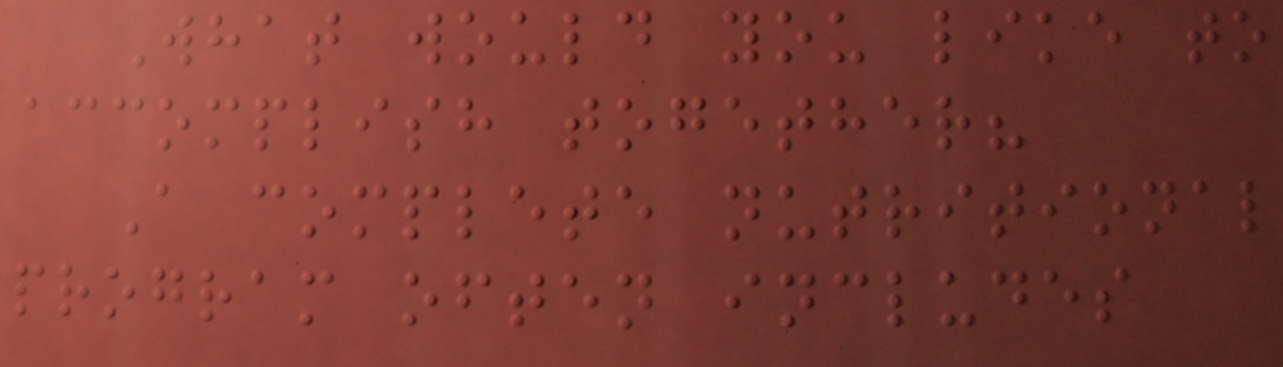What would you like to
accomplish together?
A complete nutritional
program often includes
